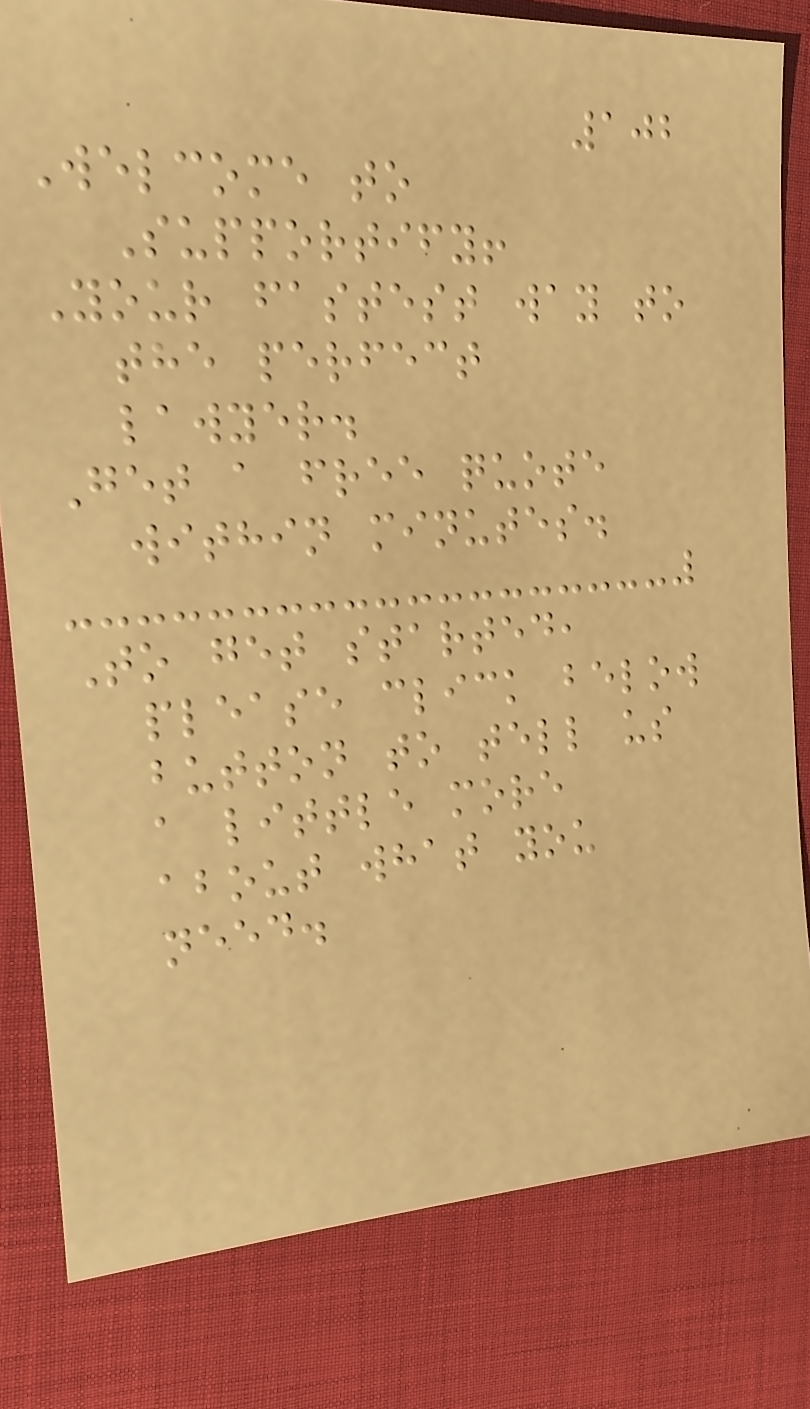102
Welcome to
Supportify!
Your fastest way to
the perfect
lawyer.
Get a free quote
within minutes.
To get started,
please click below
button to tell us
a little more
about what you
need.
